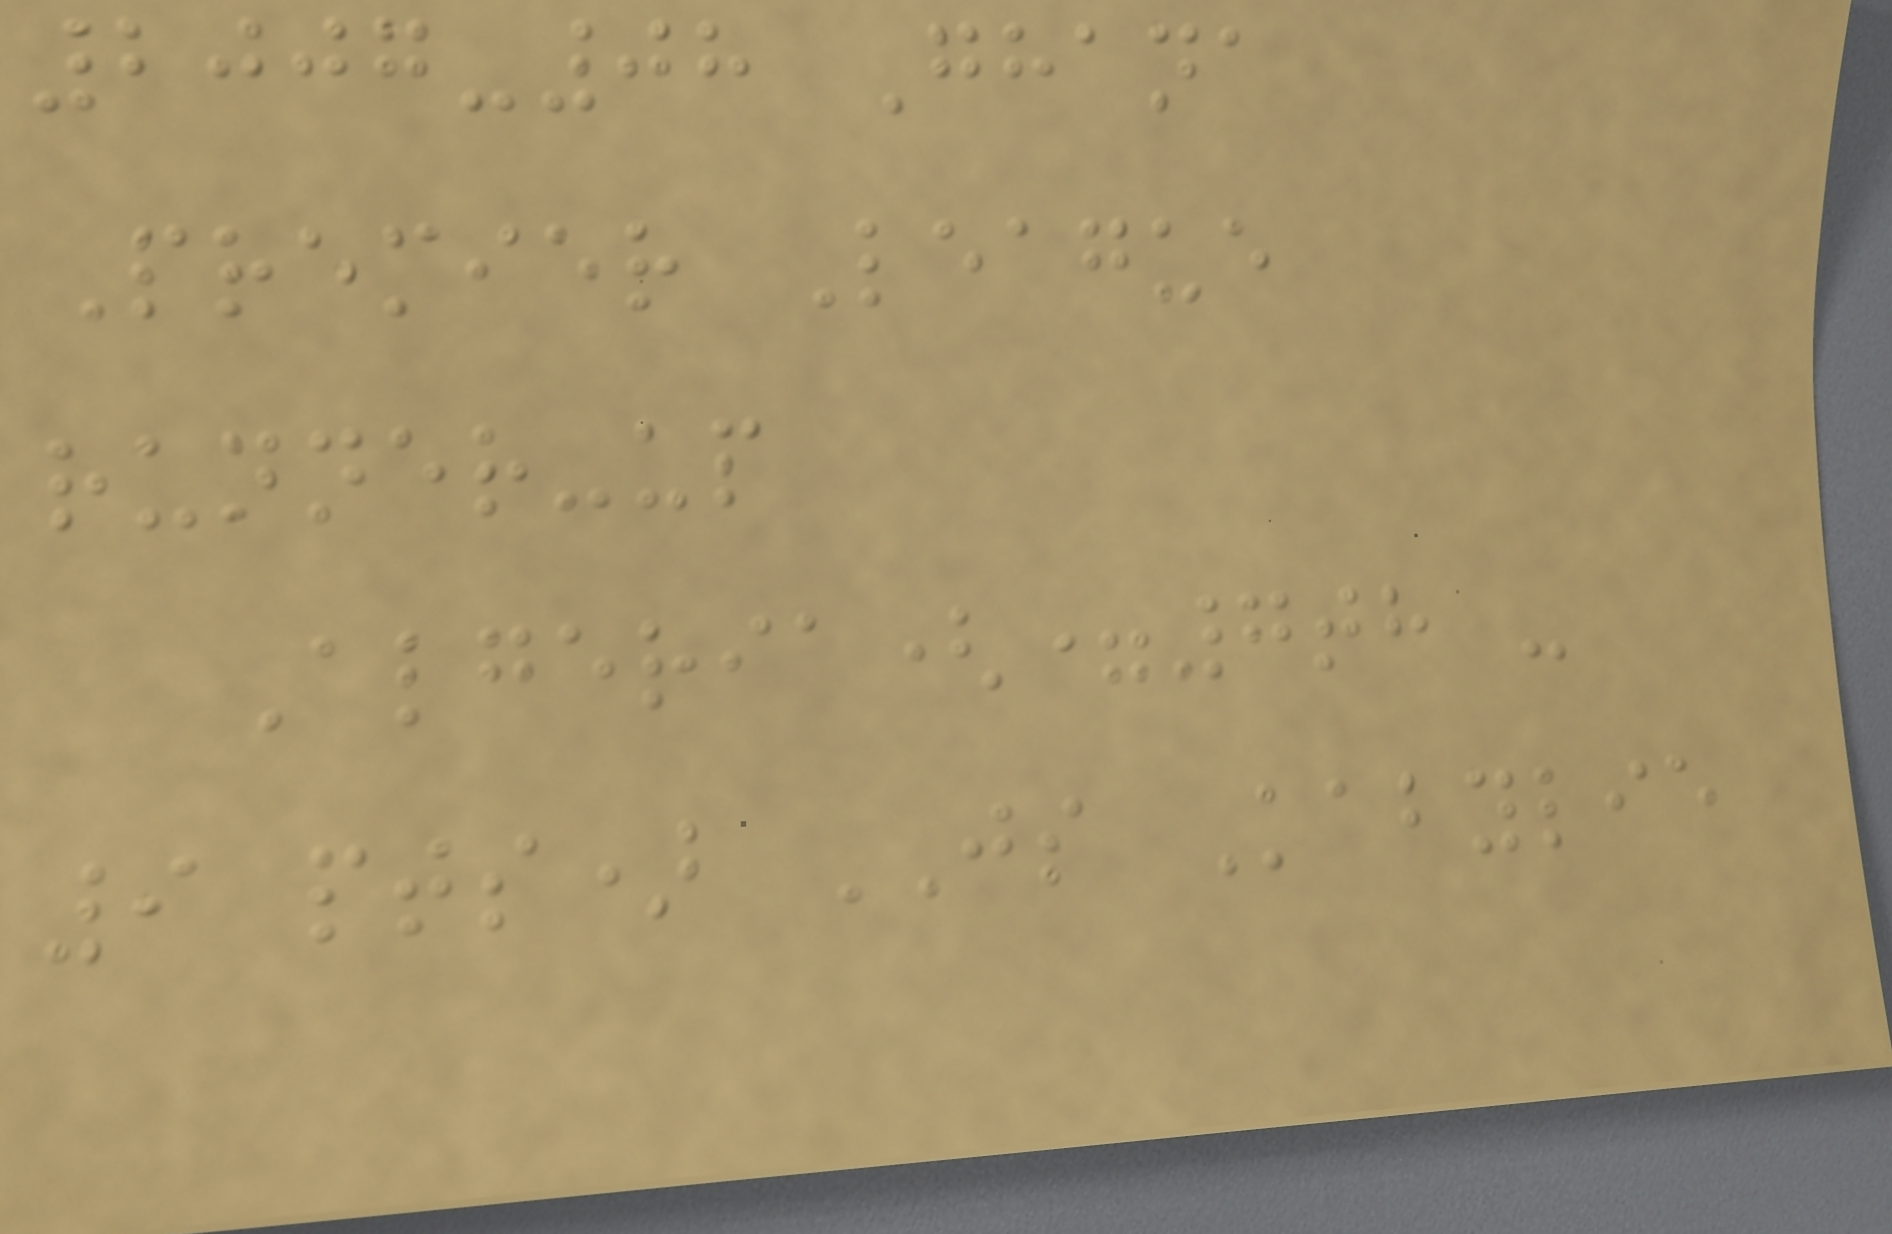2007-08 Ghana
Premier League
runner-up
Algeria(=7th -
9 pts) JS Kabylie
